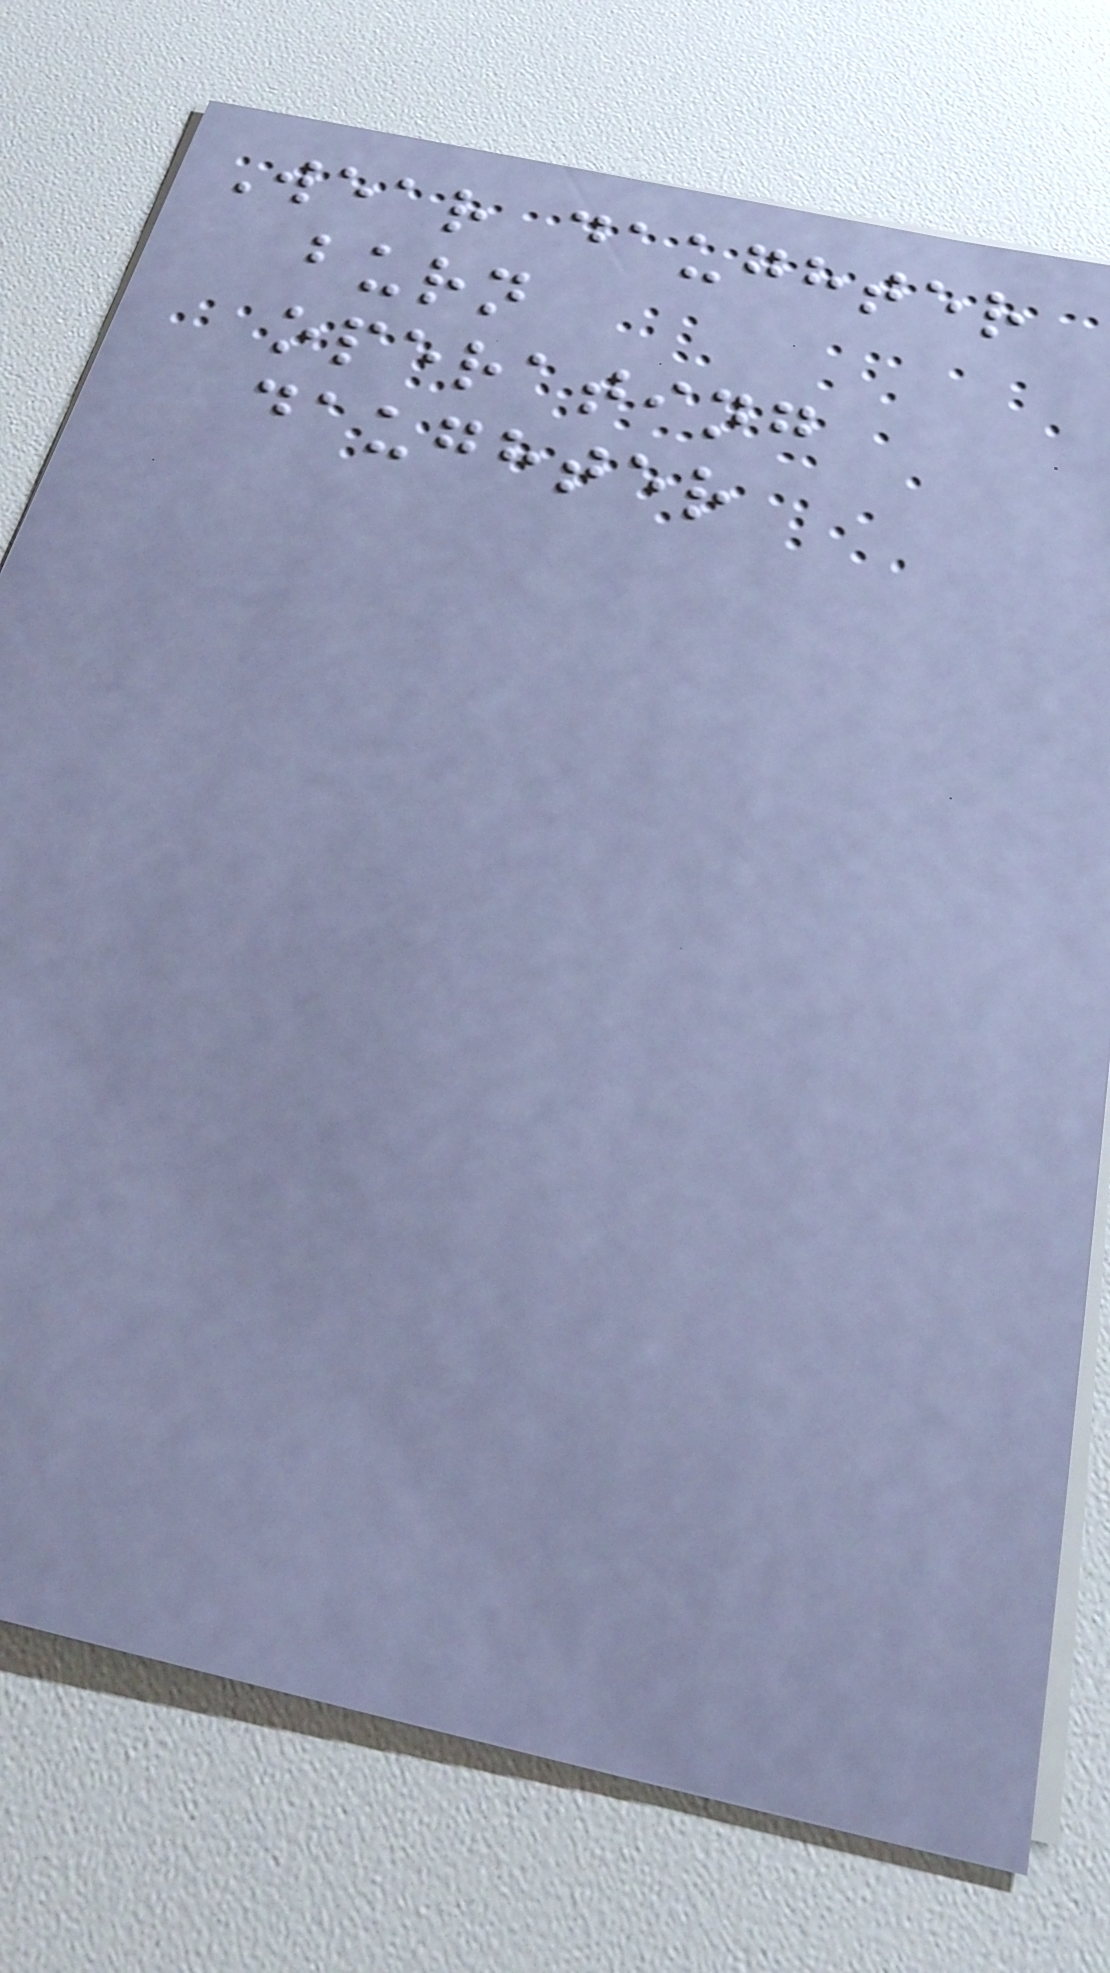Wear daughter
burn
operating
daughter
